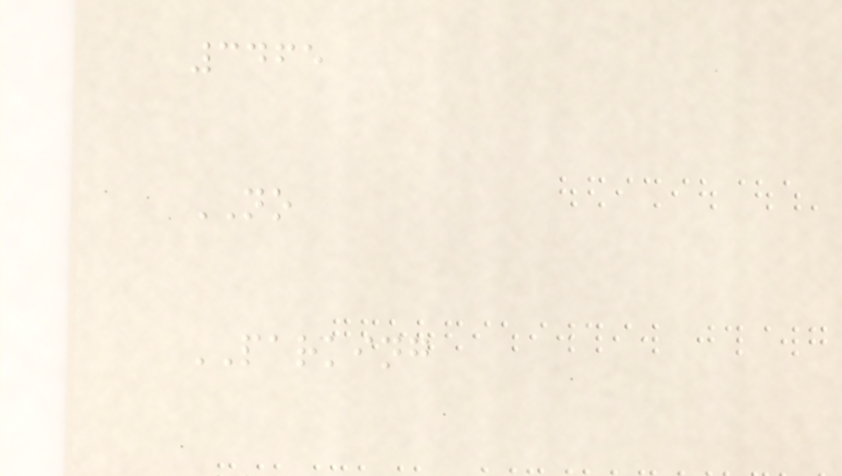3465
NO
PARKING
